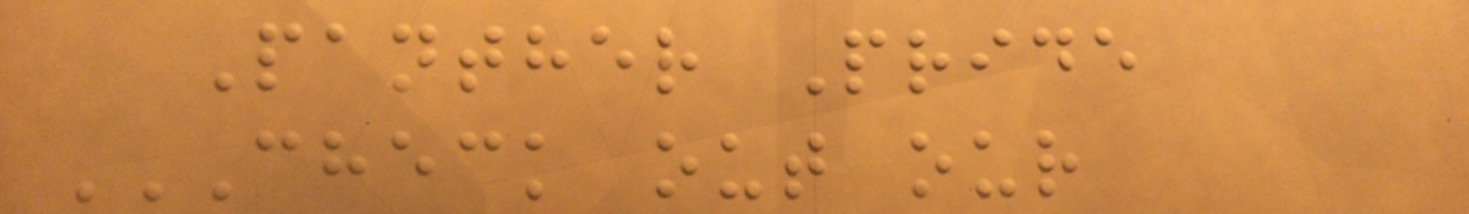Panther Pride
CHECK OUT OUR
